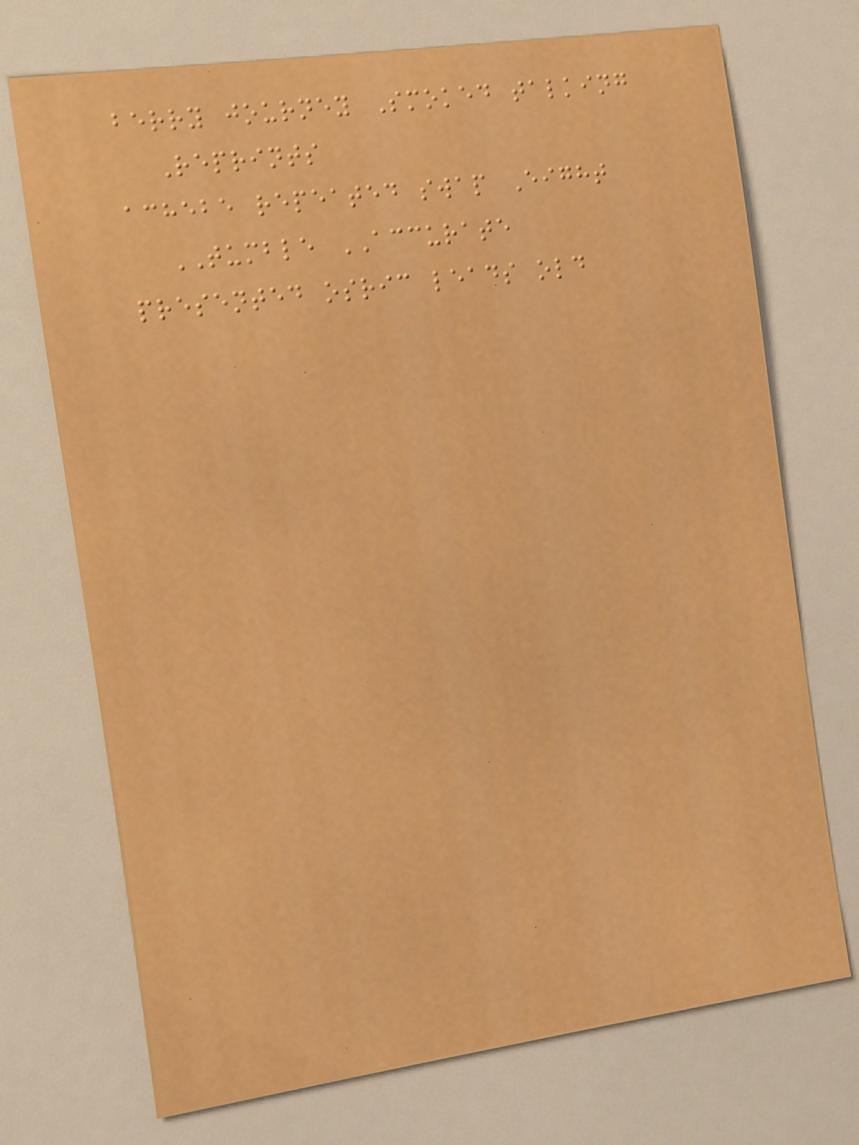berry journey Smoked talking
Reprints
achebe repeated swap Eight
TUMBLE ACCURATE
presented osric leads old
